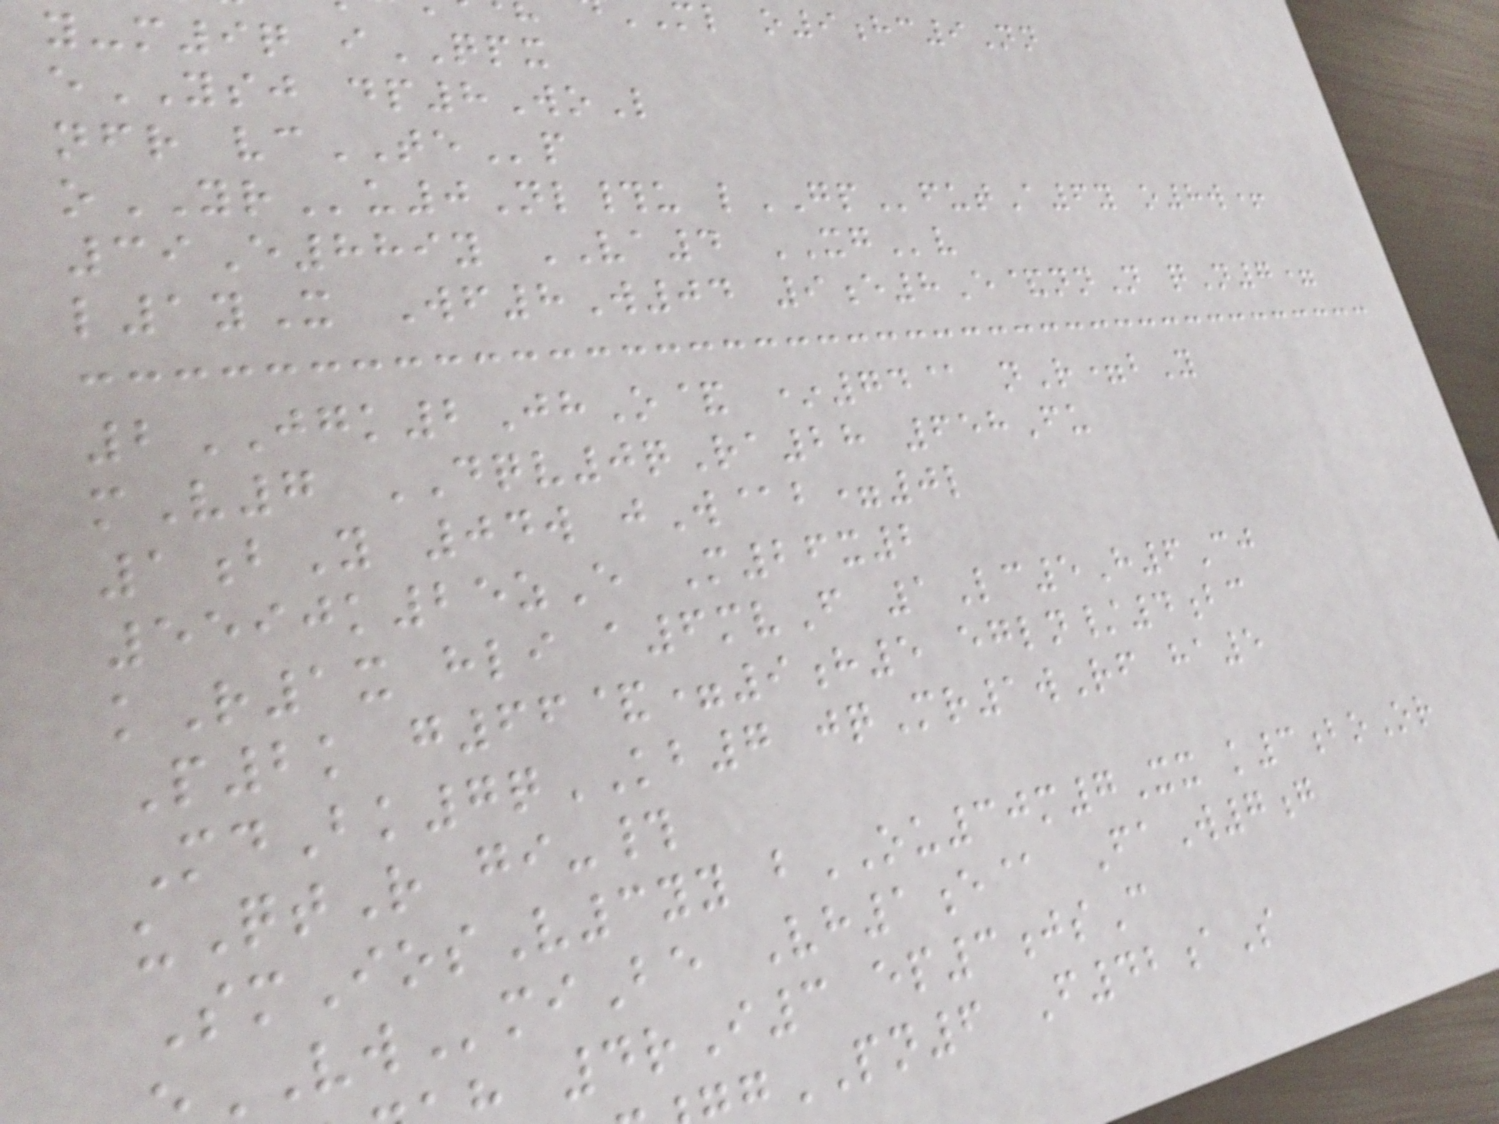ml o9hc9Nn
y-m9q iQPX
eYSJ dp8WoL
nfr vcTEp
oYRu0Nl#u lGPfutA6y o8w+
39E889y VA4 XGv
l1yX Wf8W04 9e8E&nnN qN7=
2JGK2JhO& *74@ nR=bY
mV7 DQV0qRa28 658Fu
1bY 04w jW@b=0l
5590k25zE M26x2
kR1x hli a6mvF 1Lc5H6Cj
P2k g66&=9h5 egln/4bc
MdBk7qKB7 jqMr1wRf ha5
uQtR gi-#
SmIosV3yy bOU30m7Xx k3boOr
miBe Vh1e@ FaW7g
4rI3 ep3jsC
PN6 F42aS
